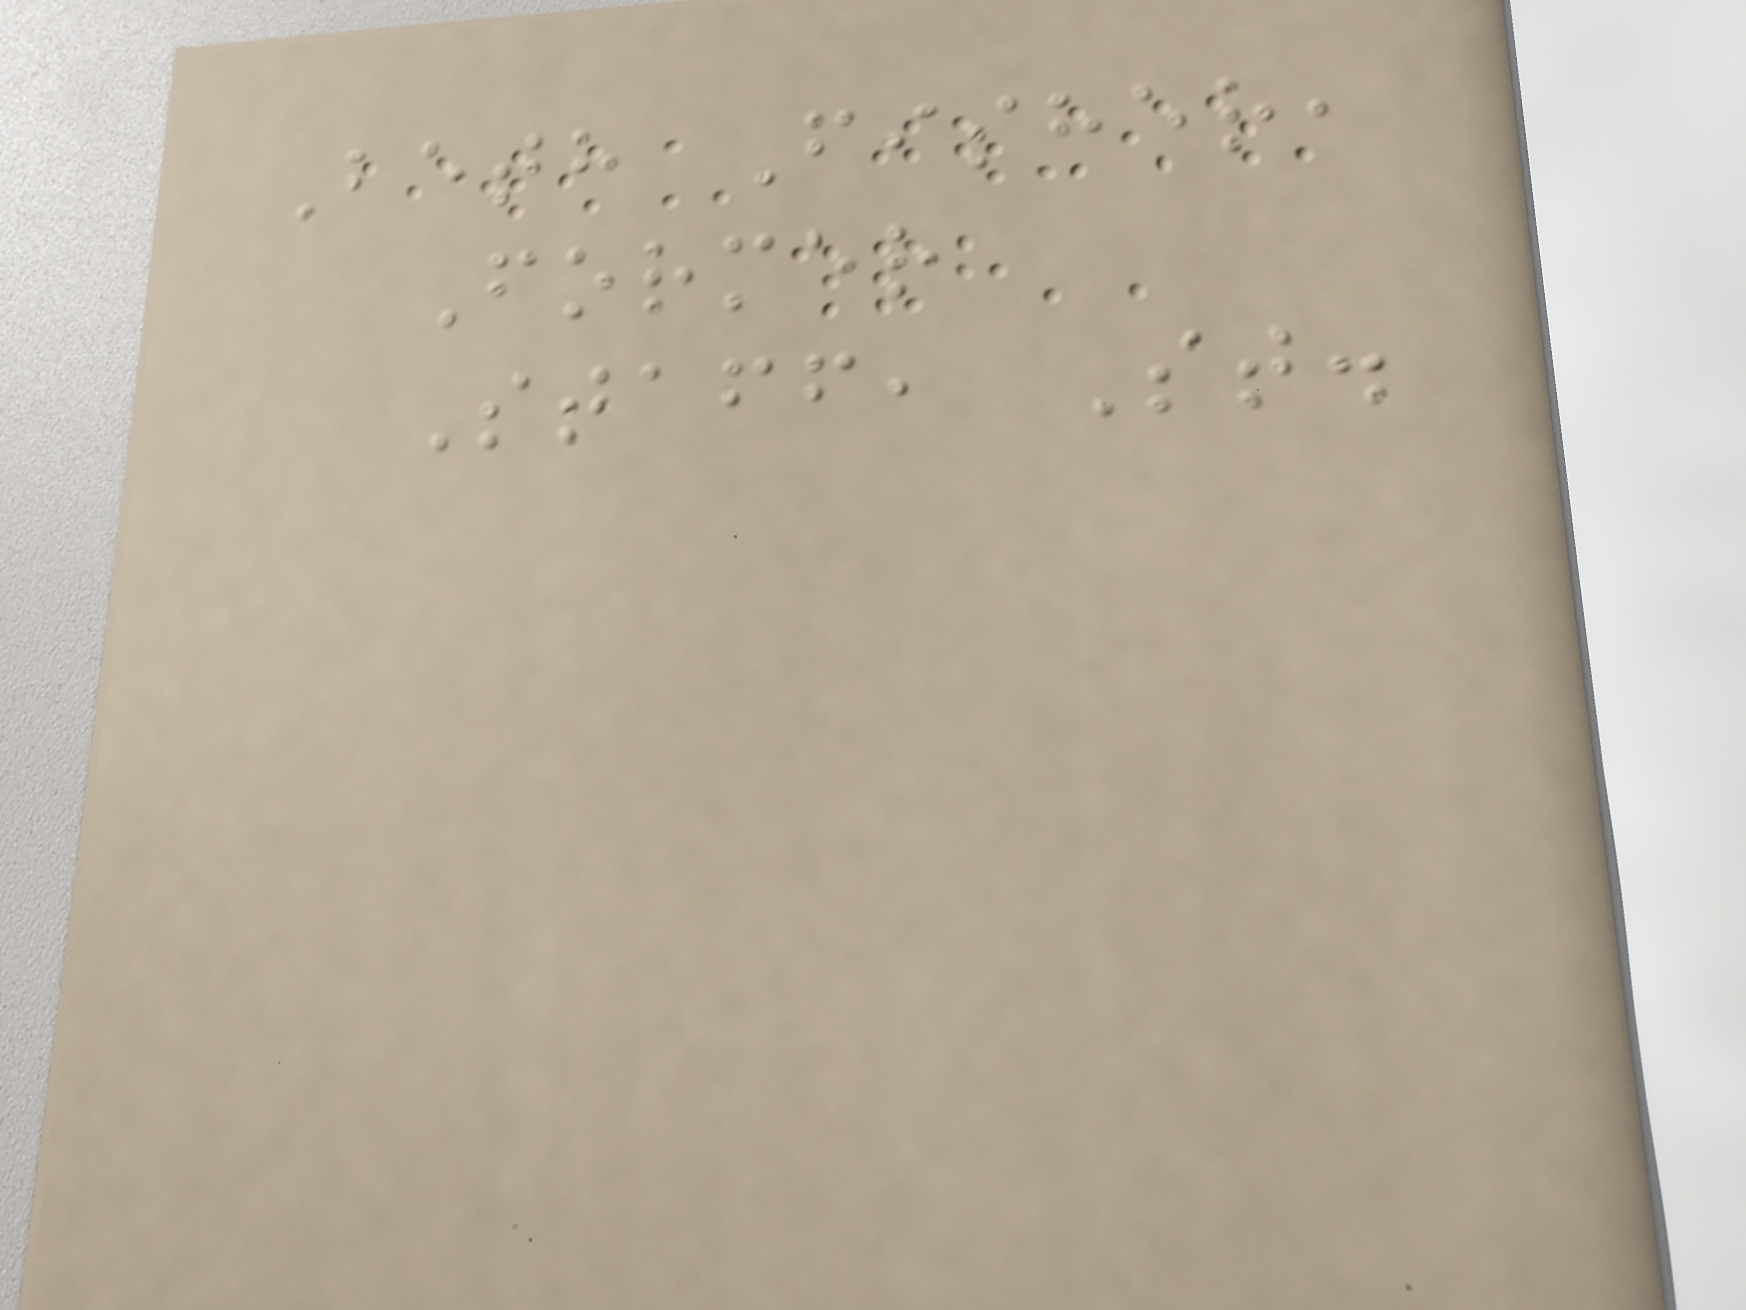Beth Fisher,
Former
Staff, St.
